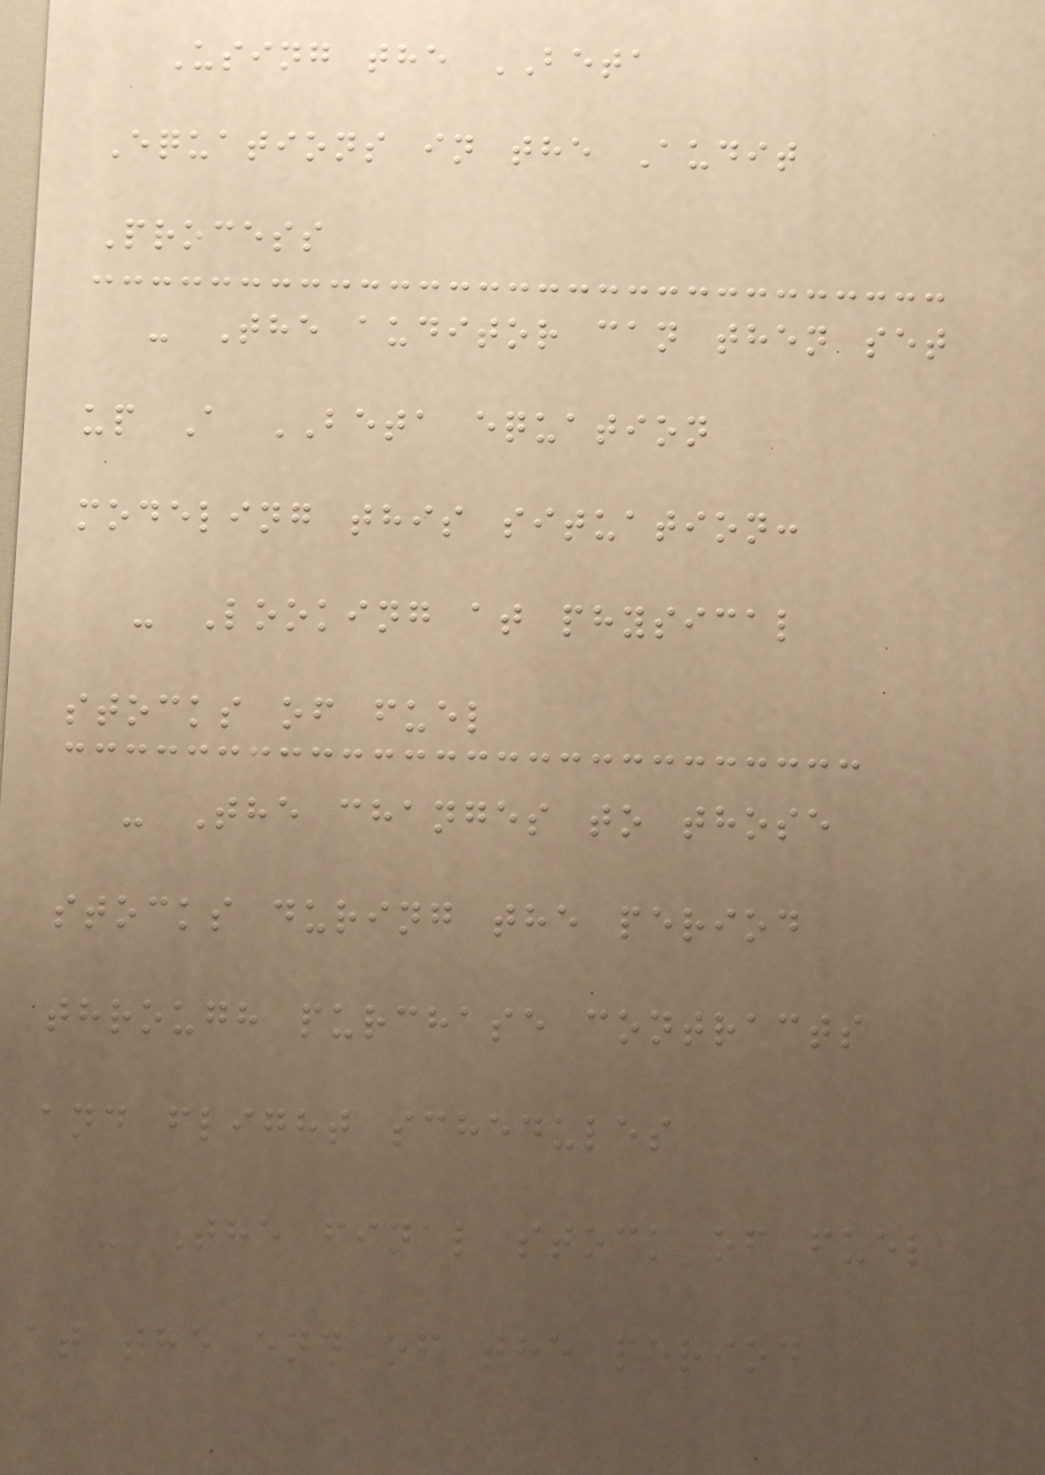Using the BETA
Equations in the Audit
Process
- The auditor can then set
up A BETA equation
modeling this situation:
- Looking at physical
stocks of fuel
- The changes to those
stocks during the period
through purchase contracts
and flight schedules
- The final stock of fuel
at the end of the period
